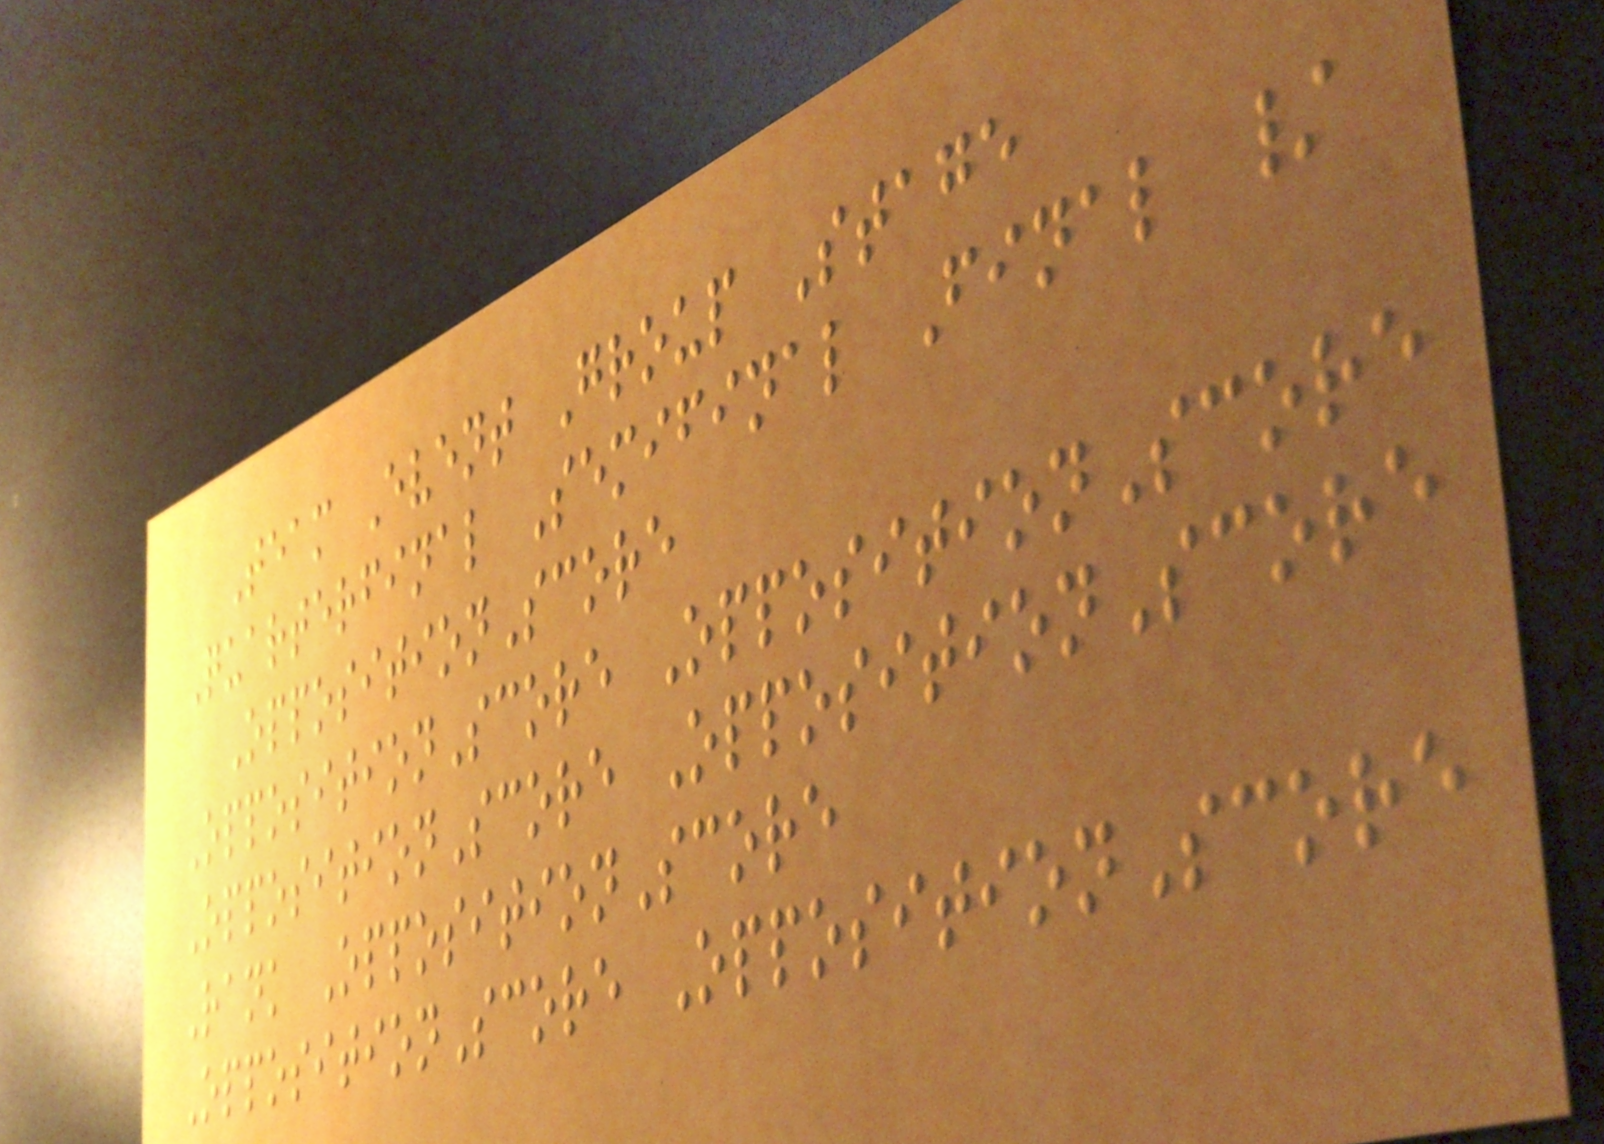Team Event Group Stage
Quarterfinal Semifinal Final /
OppositionScore
OppositionScore OppositionScore
OppositionScore OppositionScore
Rank OppositionScore
OppositionScore OppositionScore
